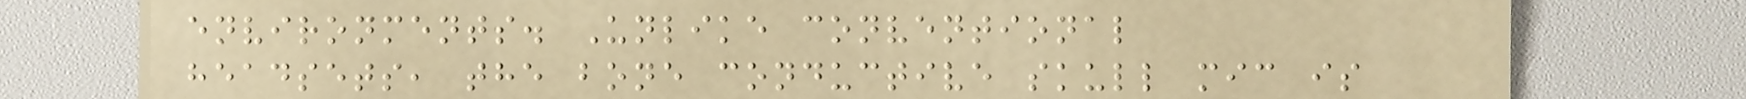environments. Unlike conventional
headsets, the bone conductive skull mic is
